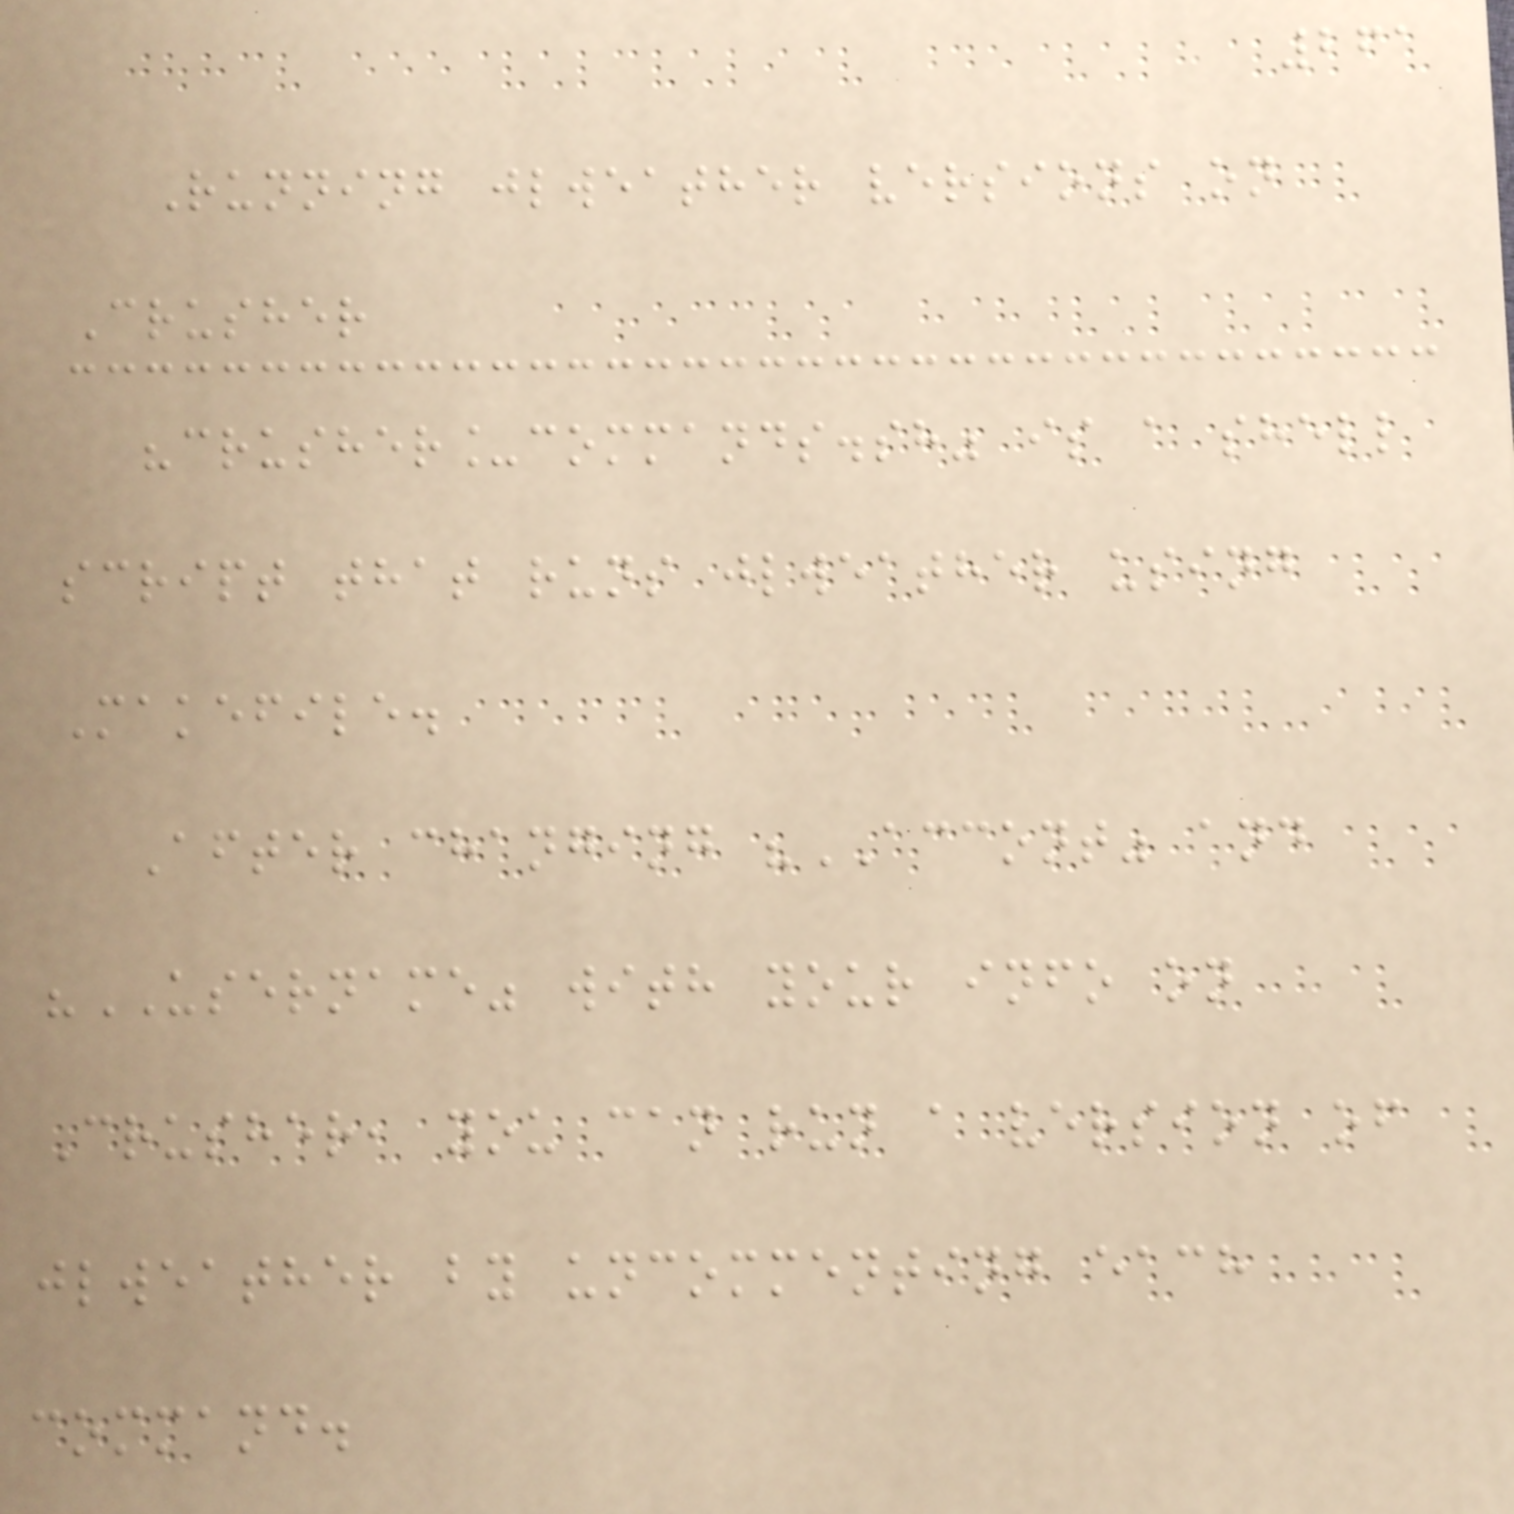261
Running jlweather versions on
Crusher
"crusher_commands.sh" is a shell
script that runs jlweather using
Makefile.
After changing "ACCONT" and
"USERNAME" with your info on
Crusher, you can run a version of
jlweather by uncommenting each
command.
